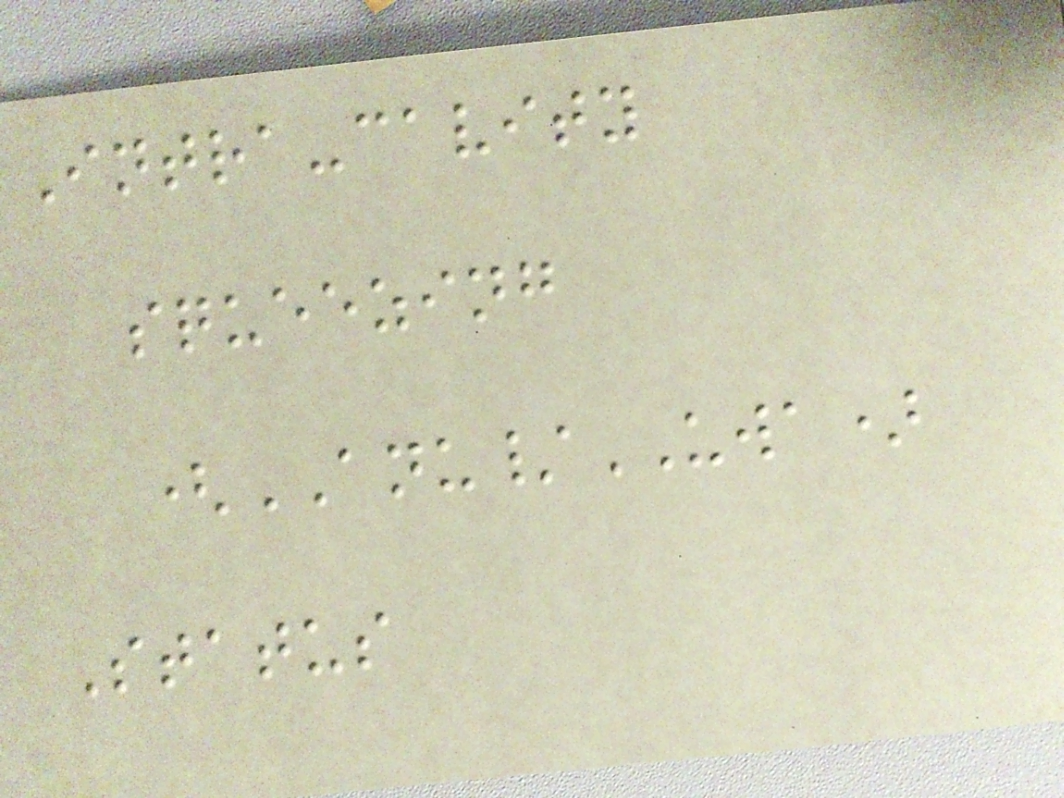Intra-cavity
squeezing
(ANU/UWA)
Status
